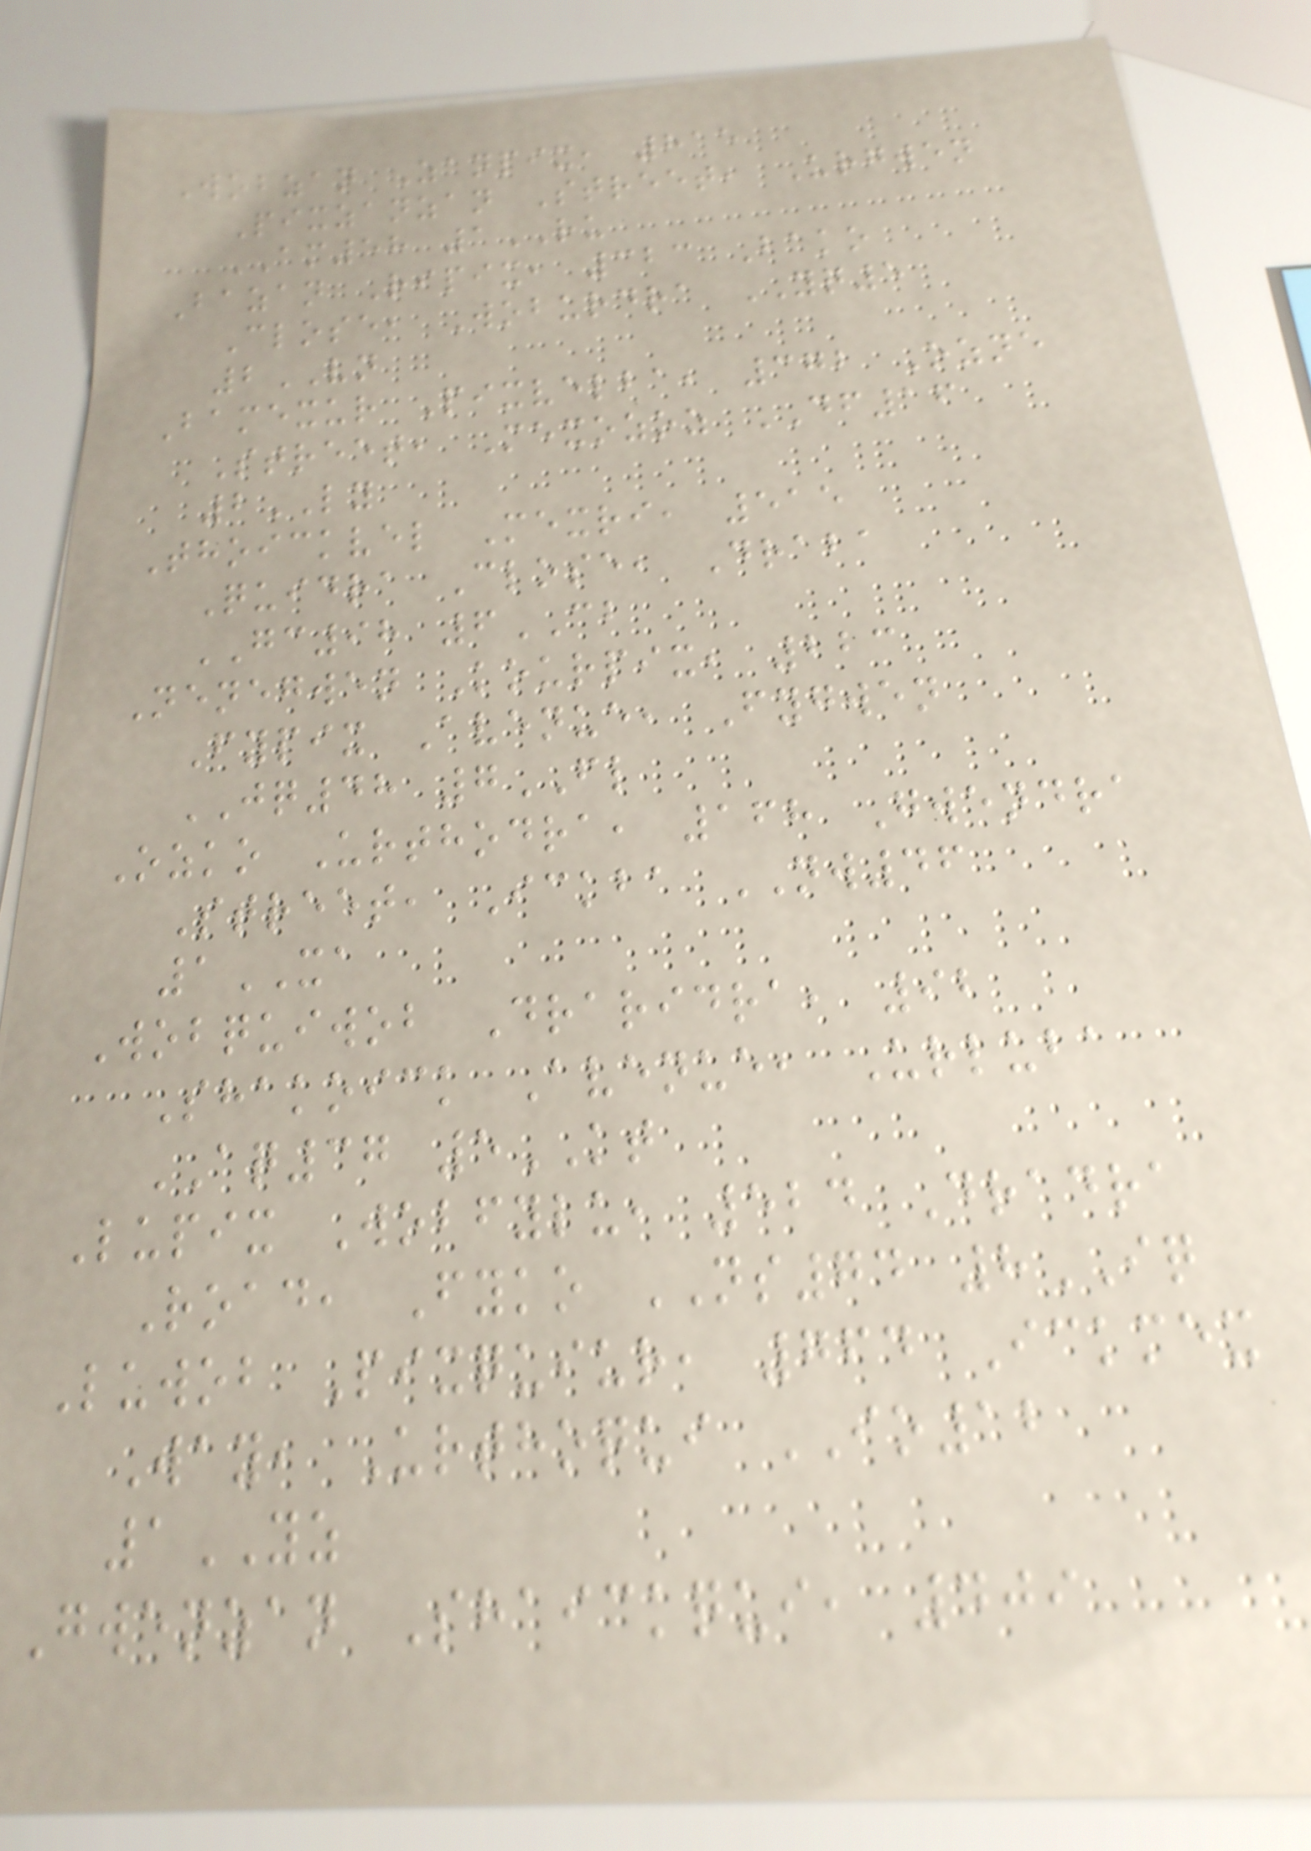Wobzan Zanpix, 815
Pixzanzan Street, Urgwen
AM58 1RU
Bazan Ripix, 323 Bako
Close, Woburdra YQ5
2VN
Bamexur Pixvelba, 372 Ozne
Street, Mexozoz DF16
2LY
Thoickvel Mexri, 515
Quidra Close, Draba
GC98 6CB
Nenegwen Kourpix, 223
Fypix Avenue, Fygwen
JQ48 7FL
Ozko Urthodra, 168 Gwendra
Street, Ickba NW46
1XA
Wobquiwob Draridra, 92
Shakoick Avenue, Urluba
AQ37 5KT
Lupix Wobfylu, 524 Dradra
Road, Fyko NS74 8IQ
Luwob Pixquiur, 764 Ickmex
Way, Urthoqui IO12
1YZ
Gwenzan Shaickqui, 409
